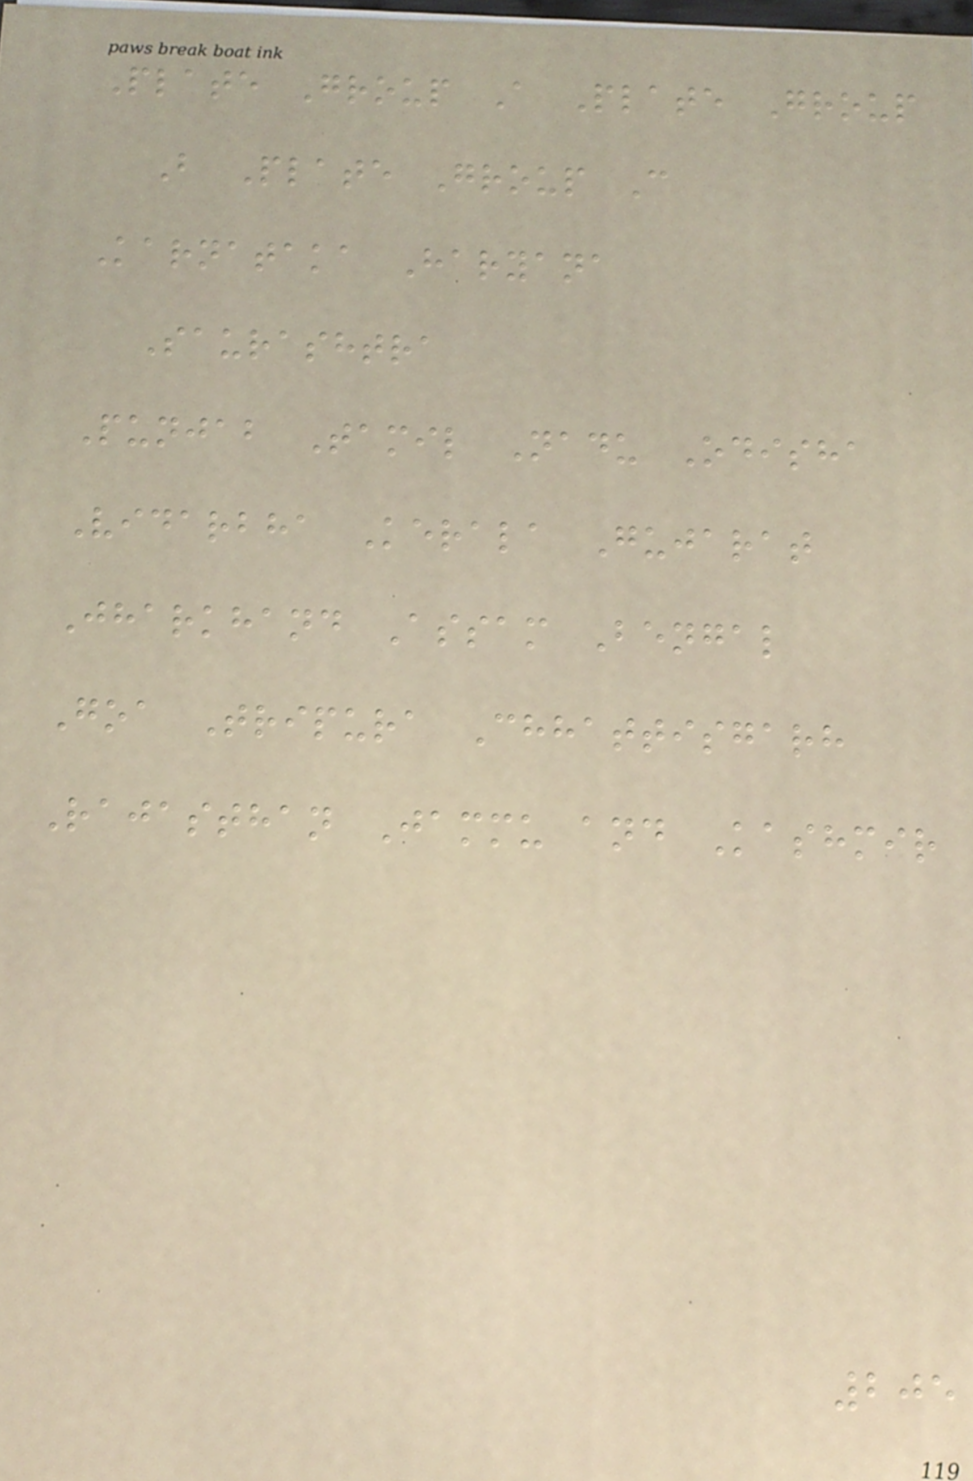Plate Group A Plate Group
B Plate Group C
Karnataka Haryana
Saurashtra
Punjab Tamil Nadu Odisha
Vidarbha Kerala Gujarat
Jharkhand Assam Bengal
Goa Tripura Chhattisgarh
Rajasthan Jammu and Kashmir
205
